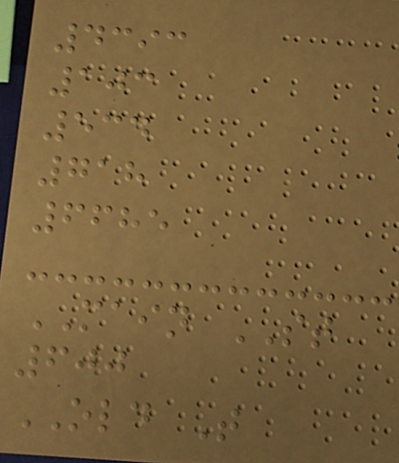4393
103
534
718
6685
MAIN ST
600
OLD T
